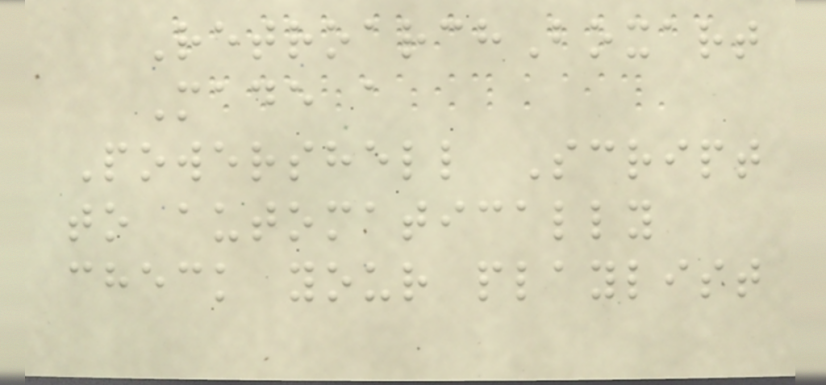RetroarchBoxart
Made a
Powershell Script
to automatically
check your playlist
